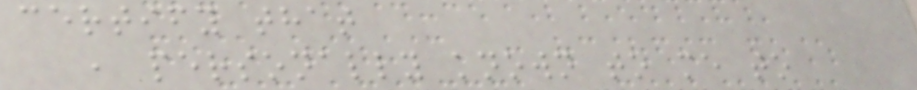certify that
, personally known to me to
